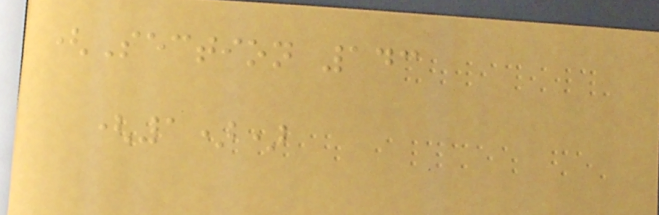(Section 143
(1))
